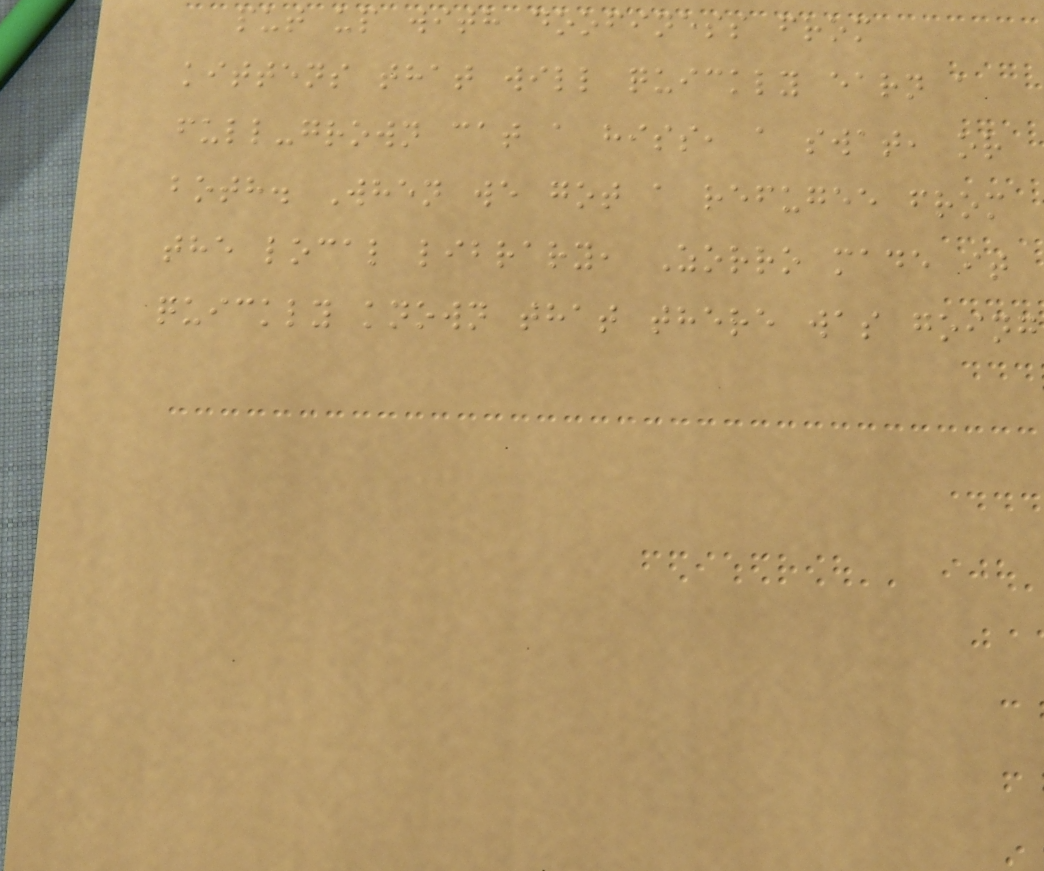put up with doofiness from
kittens that will quickly earn a
full-grown cat a hiss, a swat, or
both. When we got a refugee from
the local library, Zorro made it
quickly known that there was going
